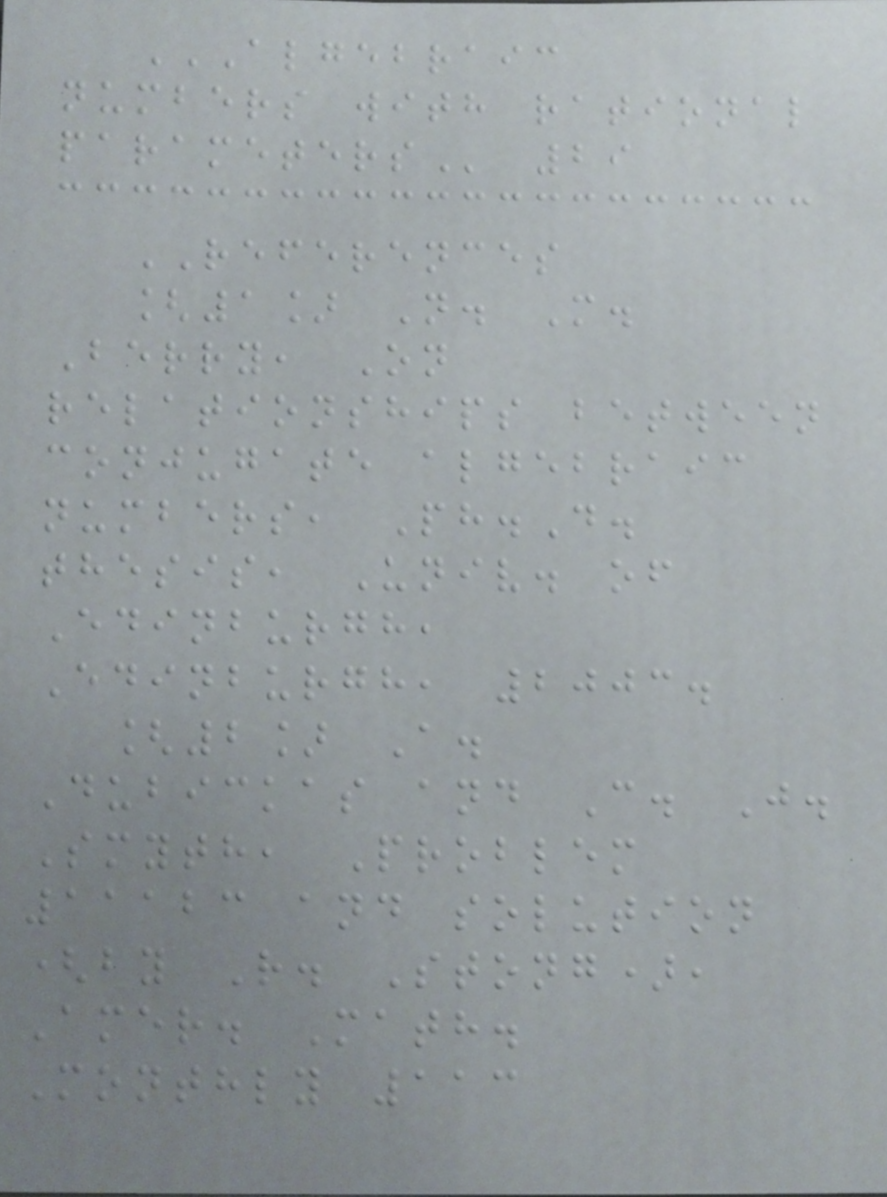ALGEBRAIC
NUMBERS WITH RATIONAL
PARAMETERS 29
REFERENCES
[1] N. M.
Berry, On
relationships between
conjugate algebraic
numbers, Ph.D.
thesis, Univ. of
Edinburgh,
Edinburgh, 2003.
[2] A.
Dubickas and C. J.
Smyth, Problem
11123 and solution
(by R. Stong),
Amer. Math.
Monthly 113
